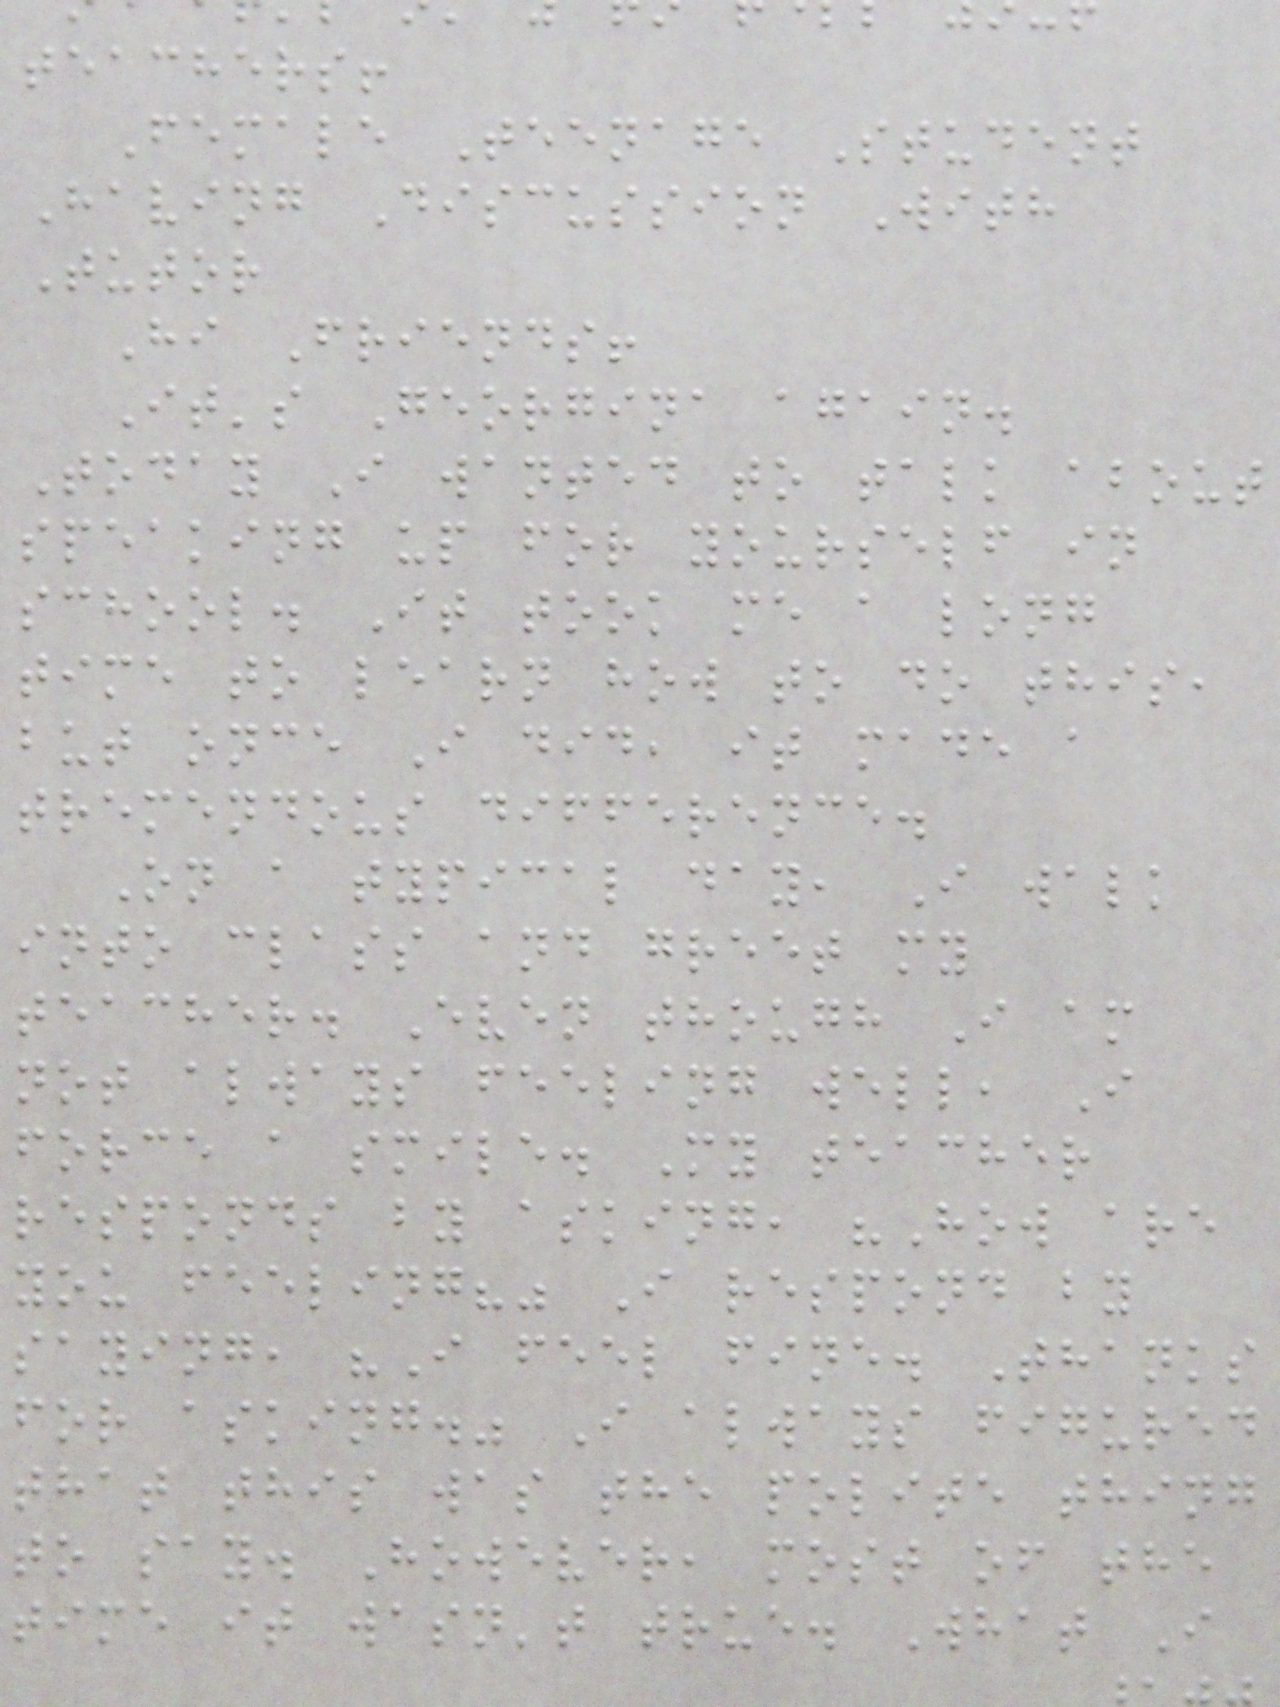teachers!
Female Teenage Student
Having Discussion With
Tutor
Hi Friends!
It's Georgina again.
Today I wanted to talk about
speaking up for yourself in
school. It took me a long
time to learn how to do this,
but once I did, it made a
tremendous difference.
On a typical day, I walk
into class and greet my
teacher. Even though I am
not always feeling well, I
force a smile. My teacher
responds by asking, "How are
you feeling?" I respond by
saying, "I feel fine. Thanks
for asking." I always figured
that this was the polite thing
to say. However, most of the
time it wasn't true. What I
